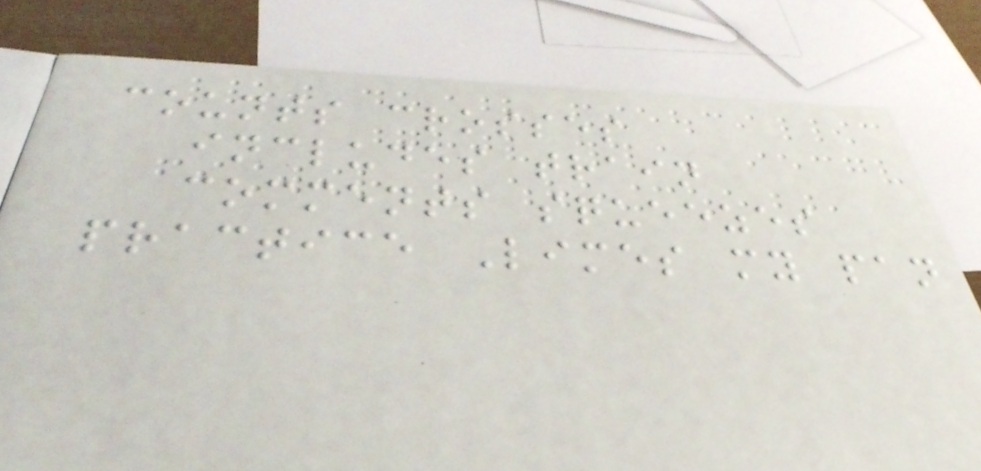counts crosses
includes train
comments squeezes
practice Limes my pan
